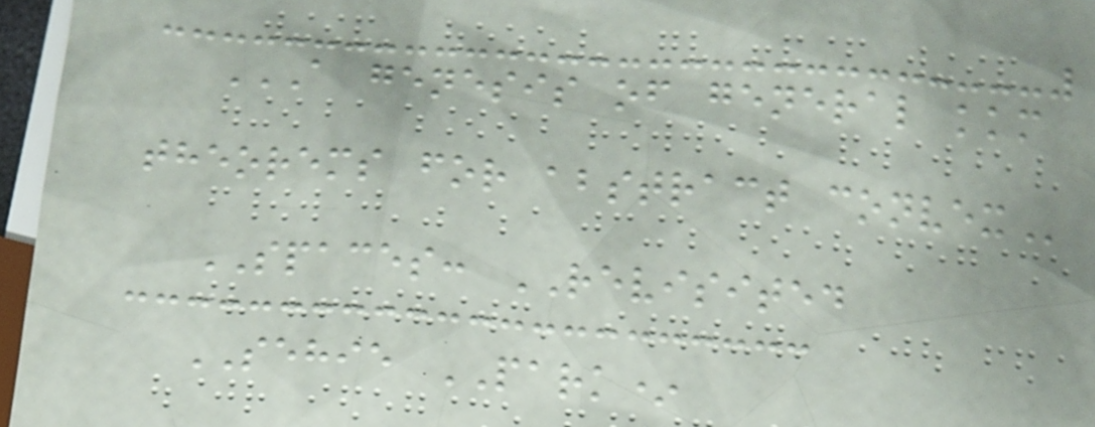A GENESIS OF GENERAL KKM
THEOREMS FOR ABSTRACT CONVEX
SPACES: REVISITED
SEHIE PARK*
